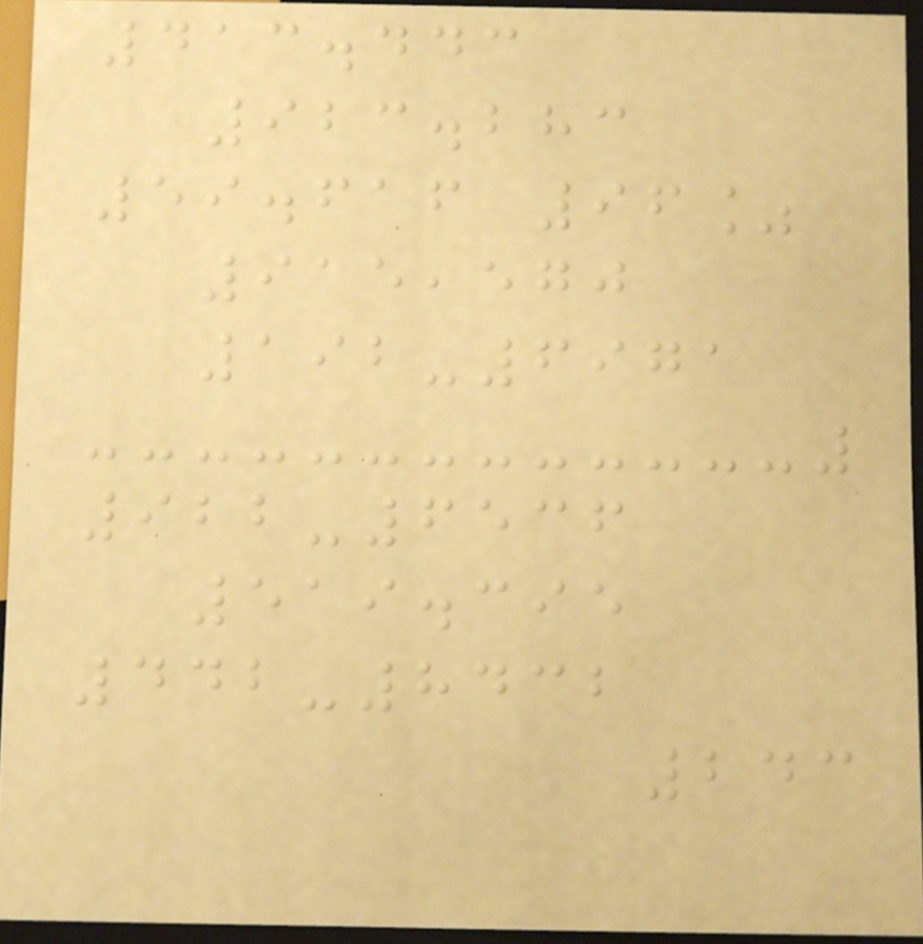413.443
923.283
59.616 96%
915,570
192-6971
922-6536
519.395
442-8432
243
